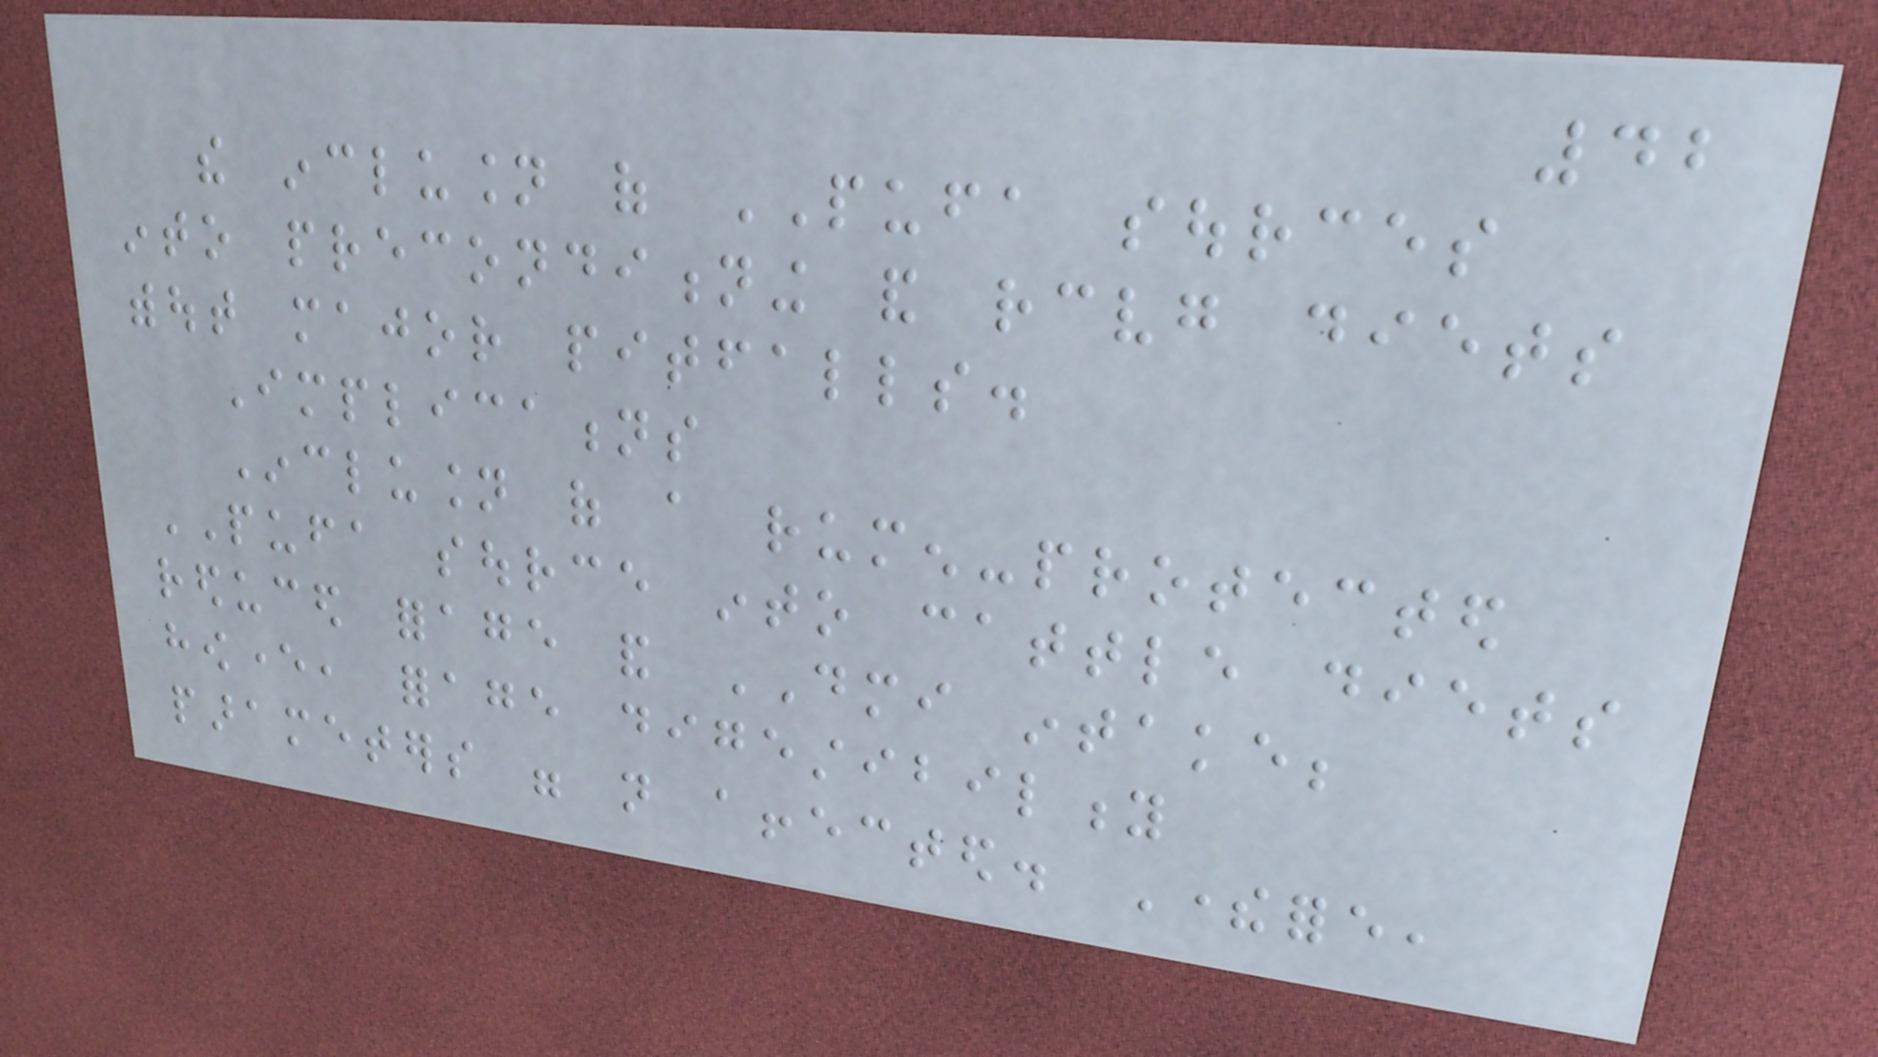42
the inclusion of PUFA sources
into preconditioning and receiving diets
without major pitfalls.
Implications
Inclusion of a rumen-protected
PUFA source into cattle diets
reduced forage and DMI intake;
however, forage digestibility
parameters were not affected. Therefore,
